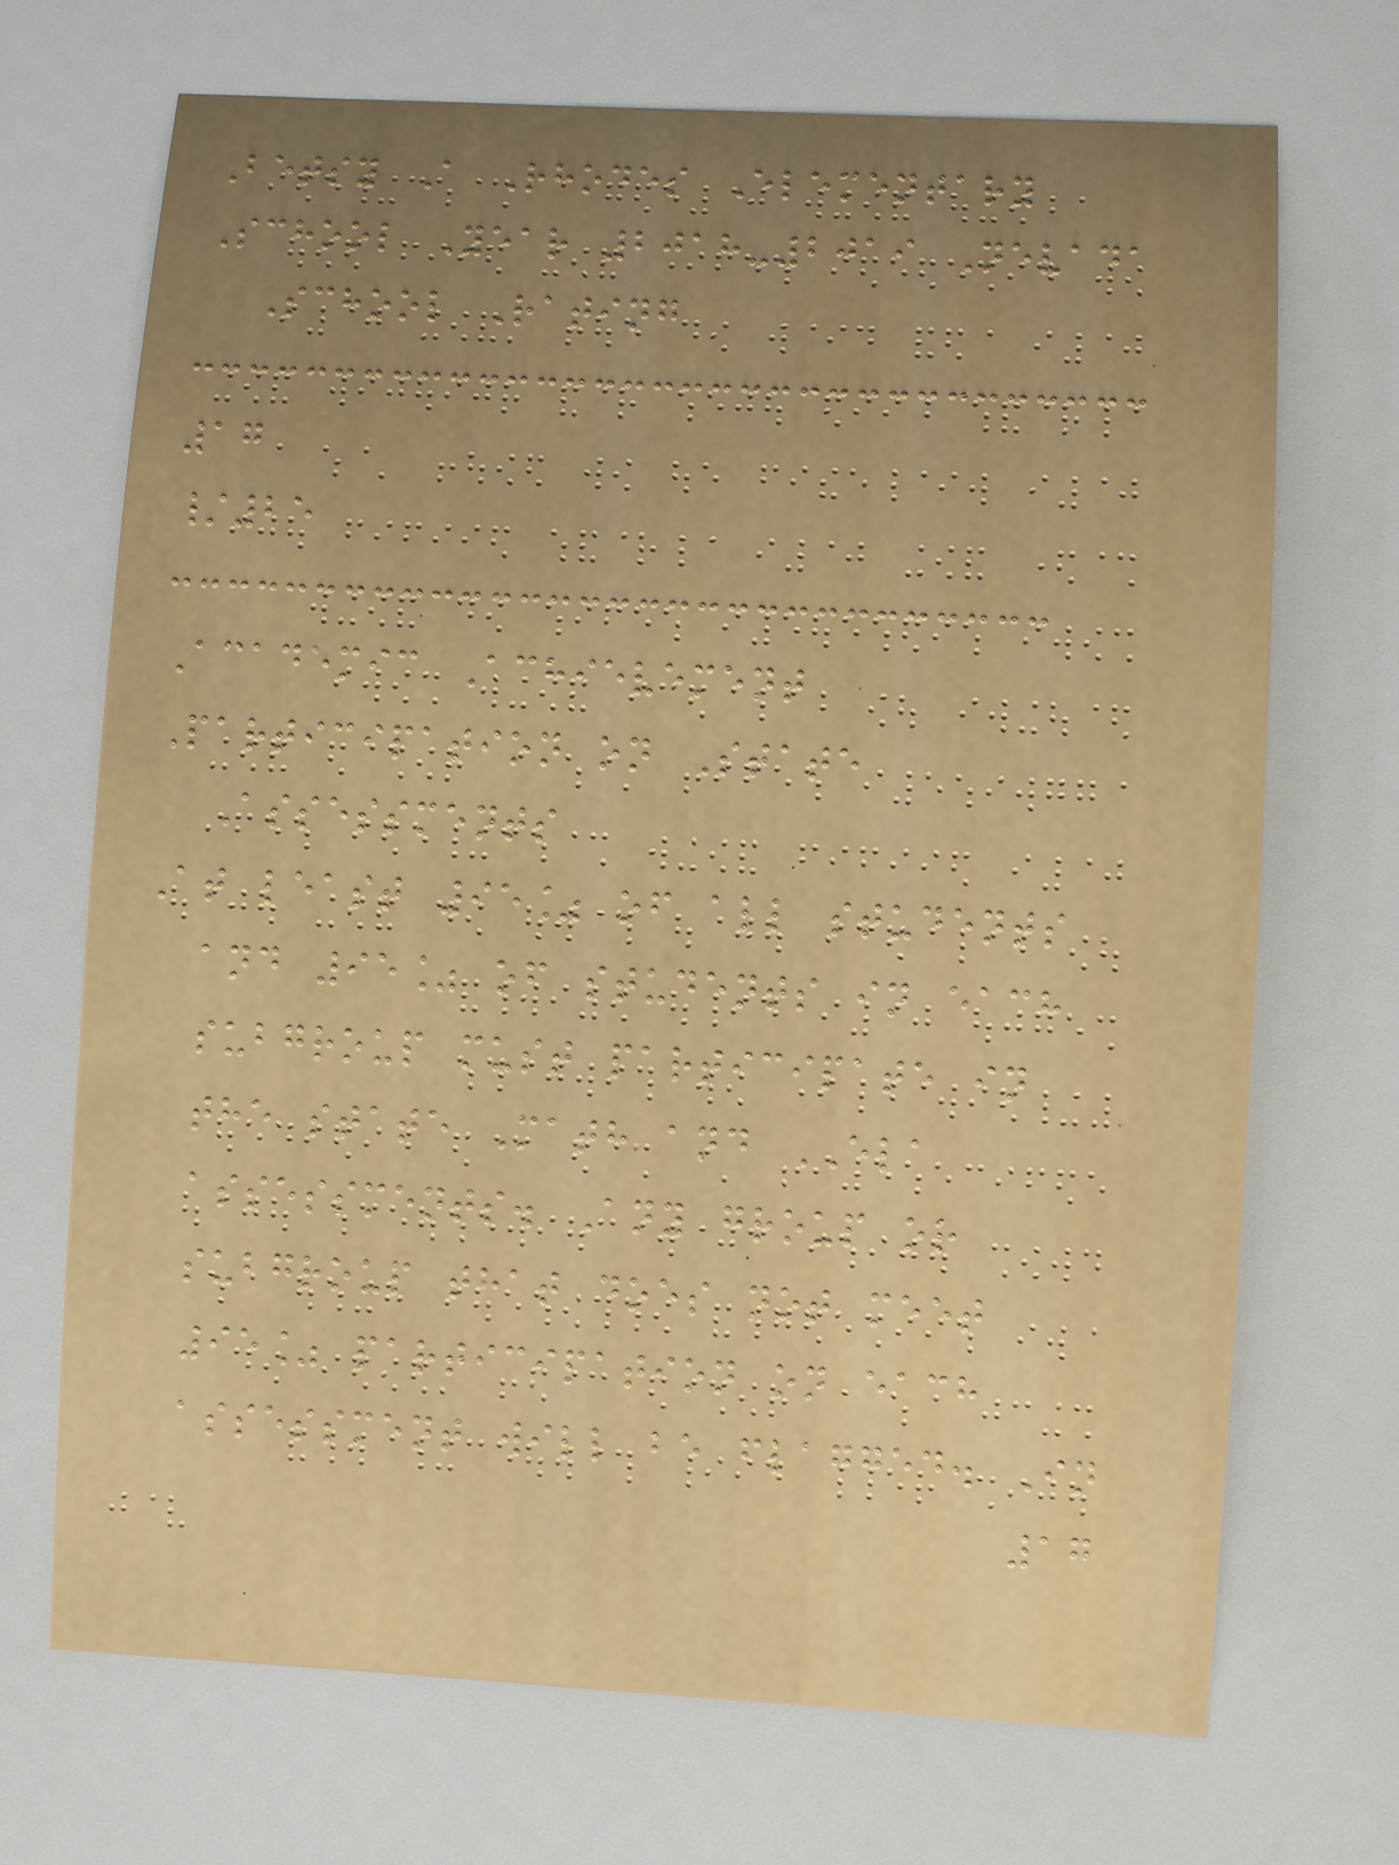Betsy A Rhodes Elementary
School Year 2018-2019 Nevada
School Rating
17
/25
Academic Achievement
Participation on State
Assessments
At least 95% of all students
and 95% of students in each
subgroup must participate in
the state Math and ELA
assessments. Any group or
subgroup that does not meet
95% participation on each
assessment will be flagged. In
17
